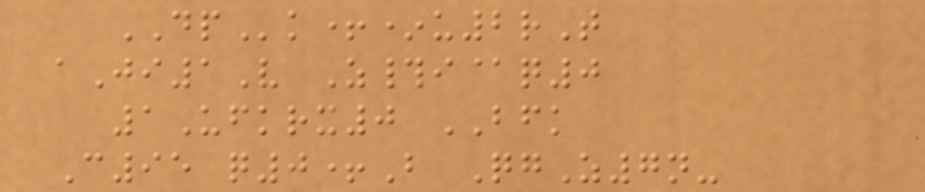DPk+*u2rT
aJi1V Z#i@q0
1Ufkrx0 BFK
C95 q0+B QgZ7n-
